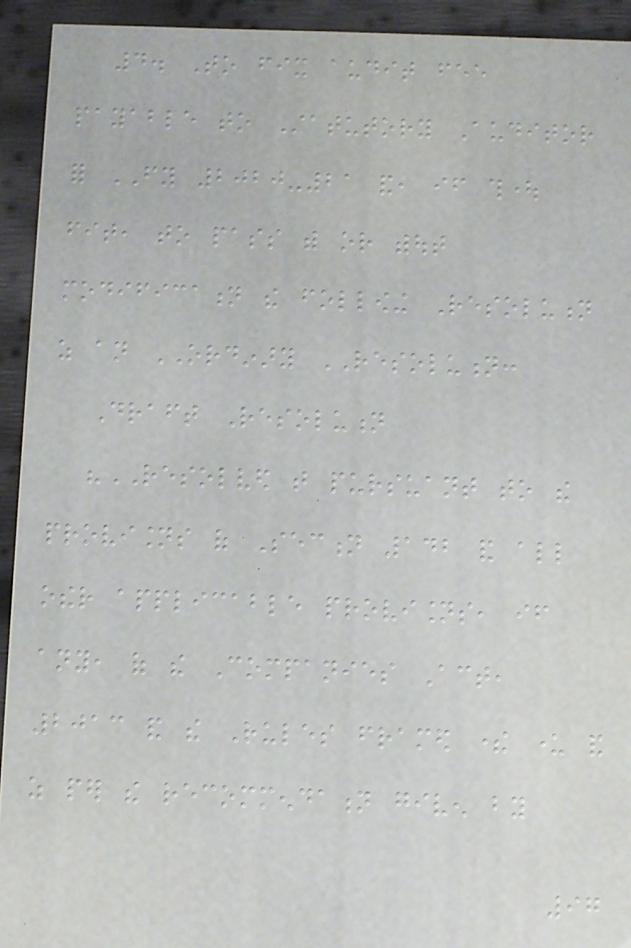4. To fix audit fee
payable to Statutory Auditor
for FY 2020-21 and, if thought
fit, to pass with or without
modification the following Resolution
as an ORDINARY RESOLUTION:
Draft Resolution
"RESOLVED that pursuant to the
provisions of Section 142 and all
other applicable provisions, if
any, of the Companies Act,
2013 and the Rules framed there under and
as per the recommendation given by
97
